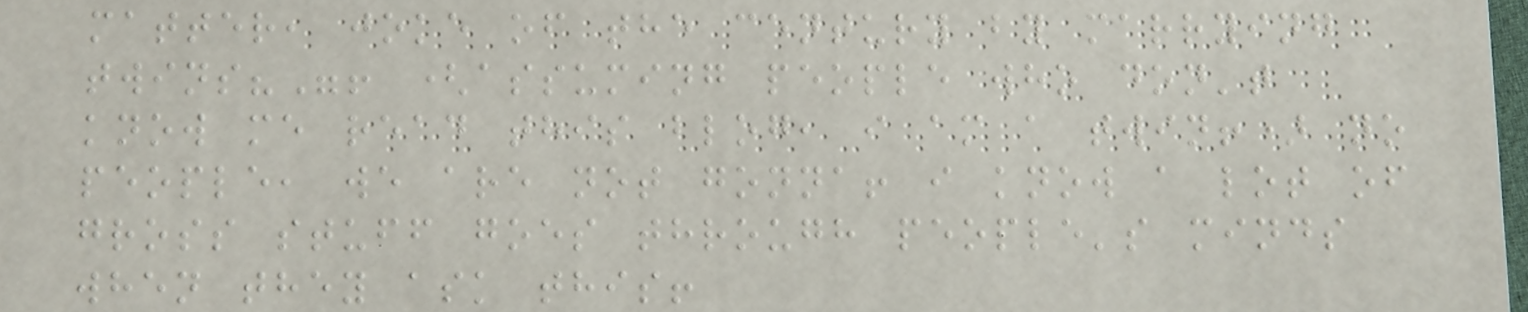matter, joke of the century by marrying
twins?"! (assuming people who don't
know me read this blog, i am a twin!) no
people, we are not gonna! i know a lot of
gross stuff goes through people's minds
when they ask this!
